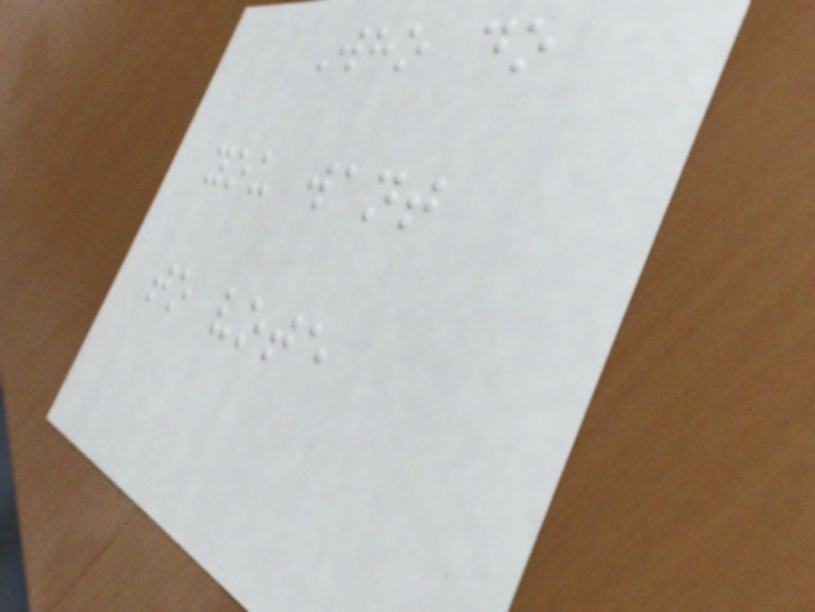Who do
you want
to vote
